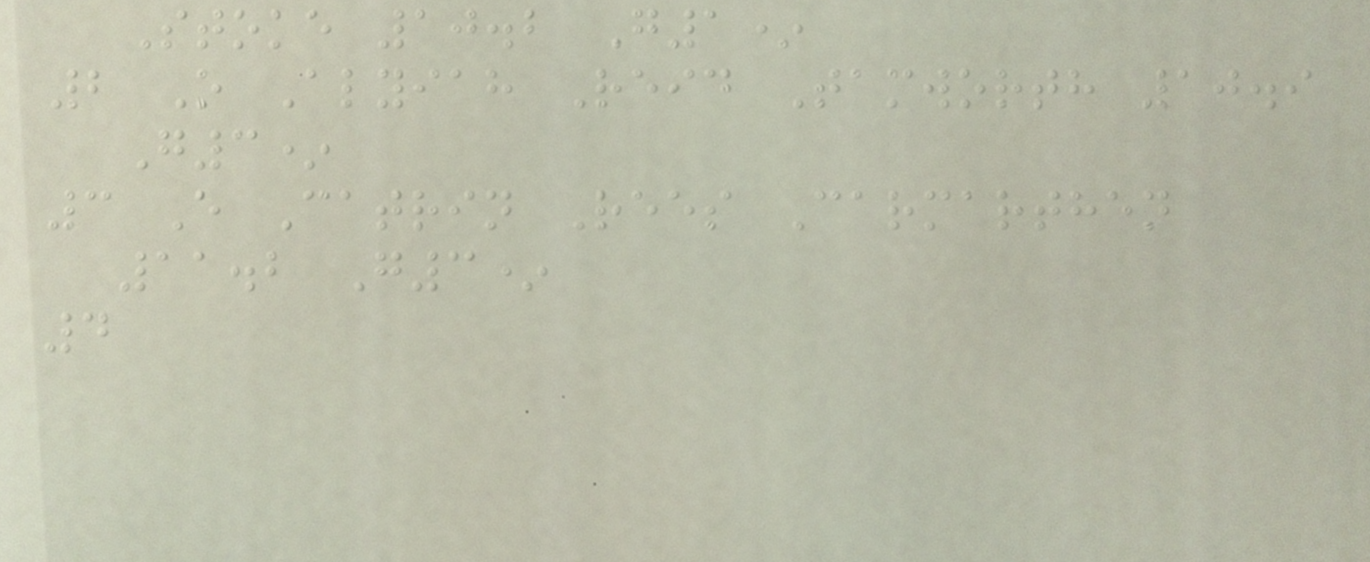Stoke 10.2 G1*
2 O Alyiah Reid Tamworth 10.9
G3*
3 E Catrin Rees Carmarthen
11.2 G3*
4
